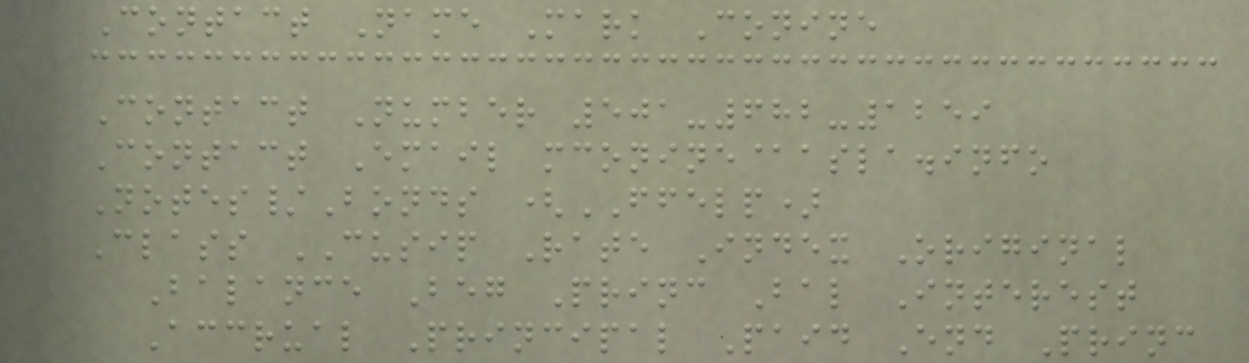Contact Name Mark Conine
Contact Number 501-682-1259
Contact Email mconine@asla.info
Notes/Bonds (FFELP)
Class CUSIP Rate Index Original
Balance Beg Princ Bal Interest
Accrual Principal Paid End Princ
